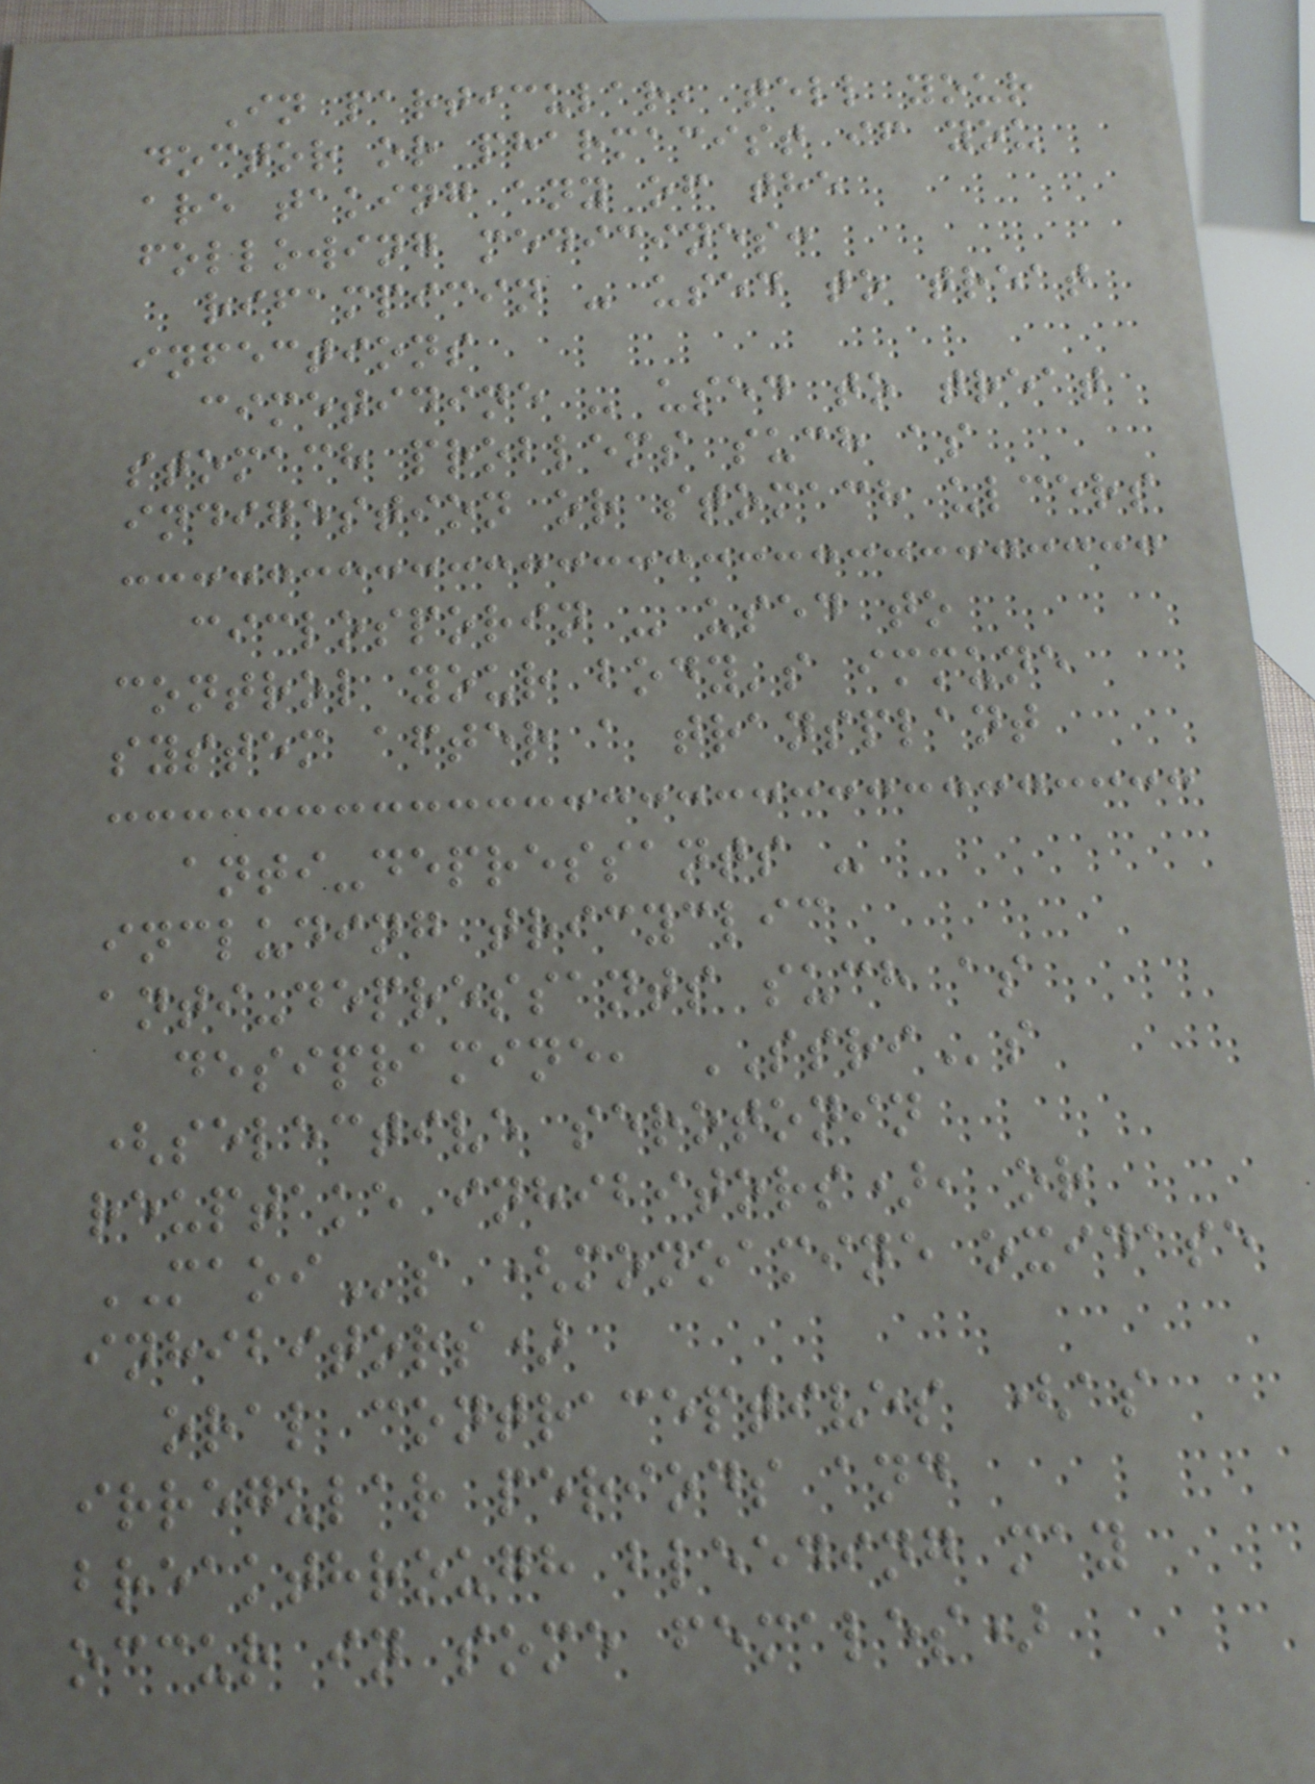In particular, tell your
doctor or pharmacist if you
are taking any of the
following medicines:
rifampicin - used to treat
infections
cimetidine - used to treat
stomach problems such as
indigestion or stomach ulcers
ciclosporin - used to
control your body's immune
system after a transplant
anti-depressants -
including tricyclic
anti-depressants such as
desipramine, SSRIs
(selective serotonin
reuptake inhibitors), or
MAOIs (monoamine oxidase
inhibitors)
oral contraceptives (as
irregular periods and
breakthrough bleeding may
occur in some females)
